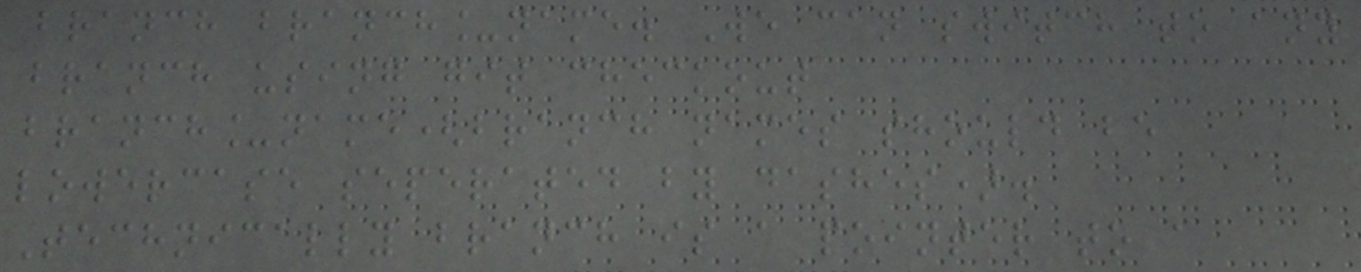branch branch_name. We can switch to any
branch using git checkout
branch_name(branch names should be
lowercase seperated by dashes).
Technically branch is a pointer to a
